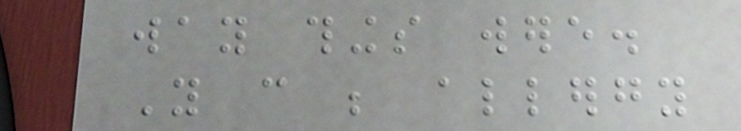way things were.
You can be allergy
